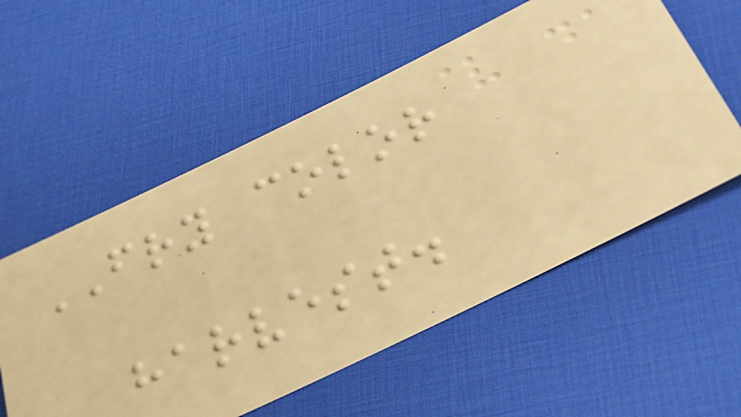FRY color
harvest.
